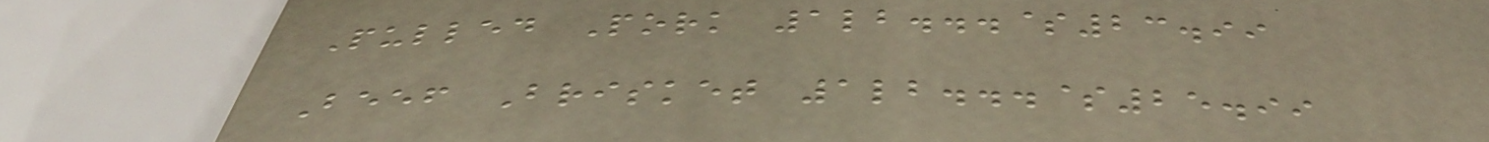Pulled Pork 1lb...$23.99
Beef Brisket 1lb...$25.99
